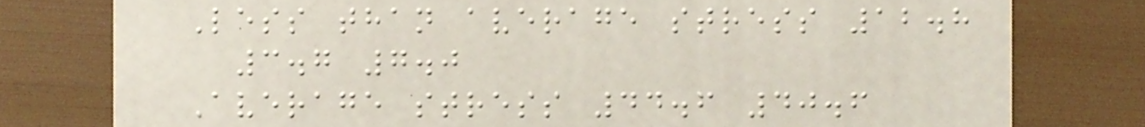Less than average stress 12.8
3.7 7.0
Average stress 44.6 40.6
